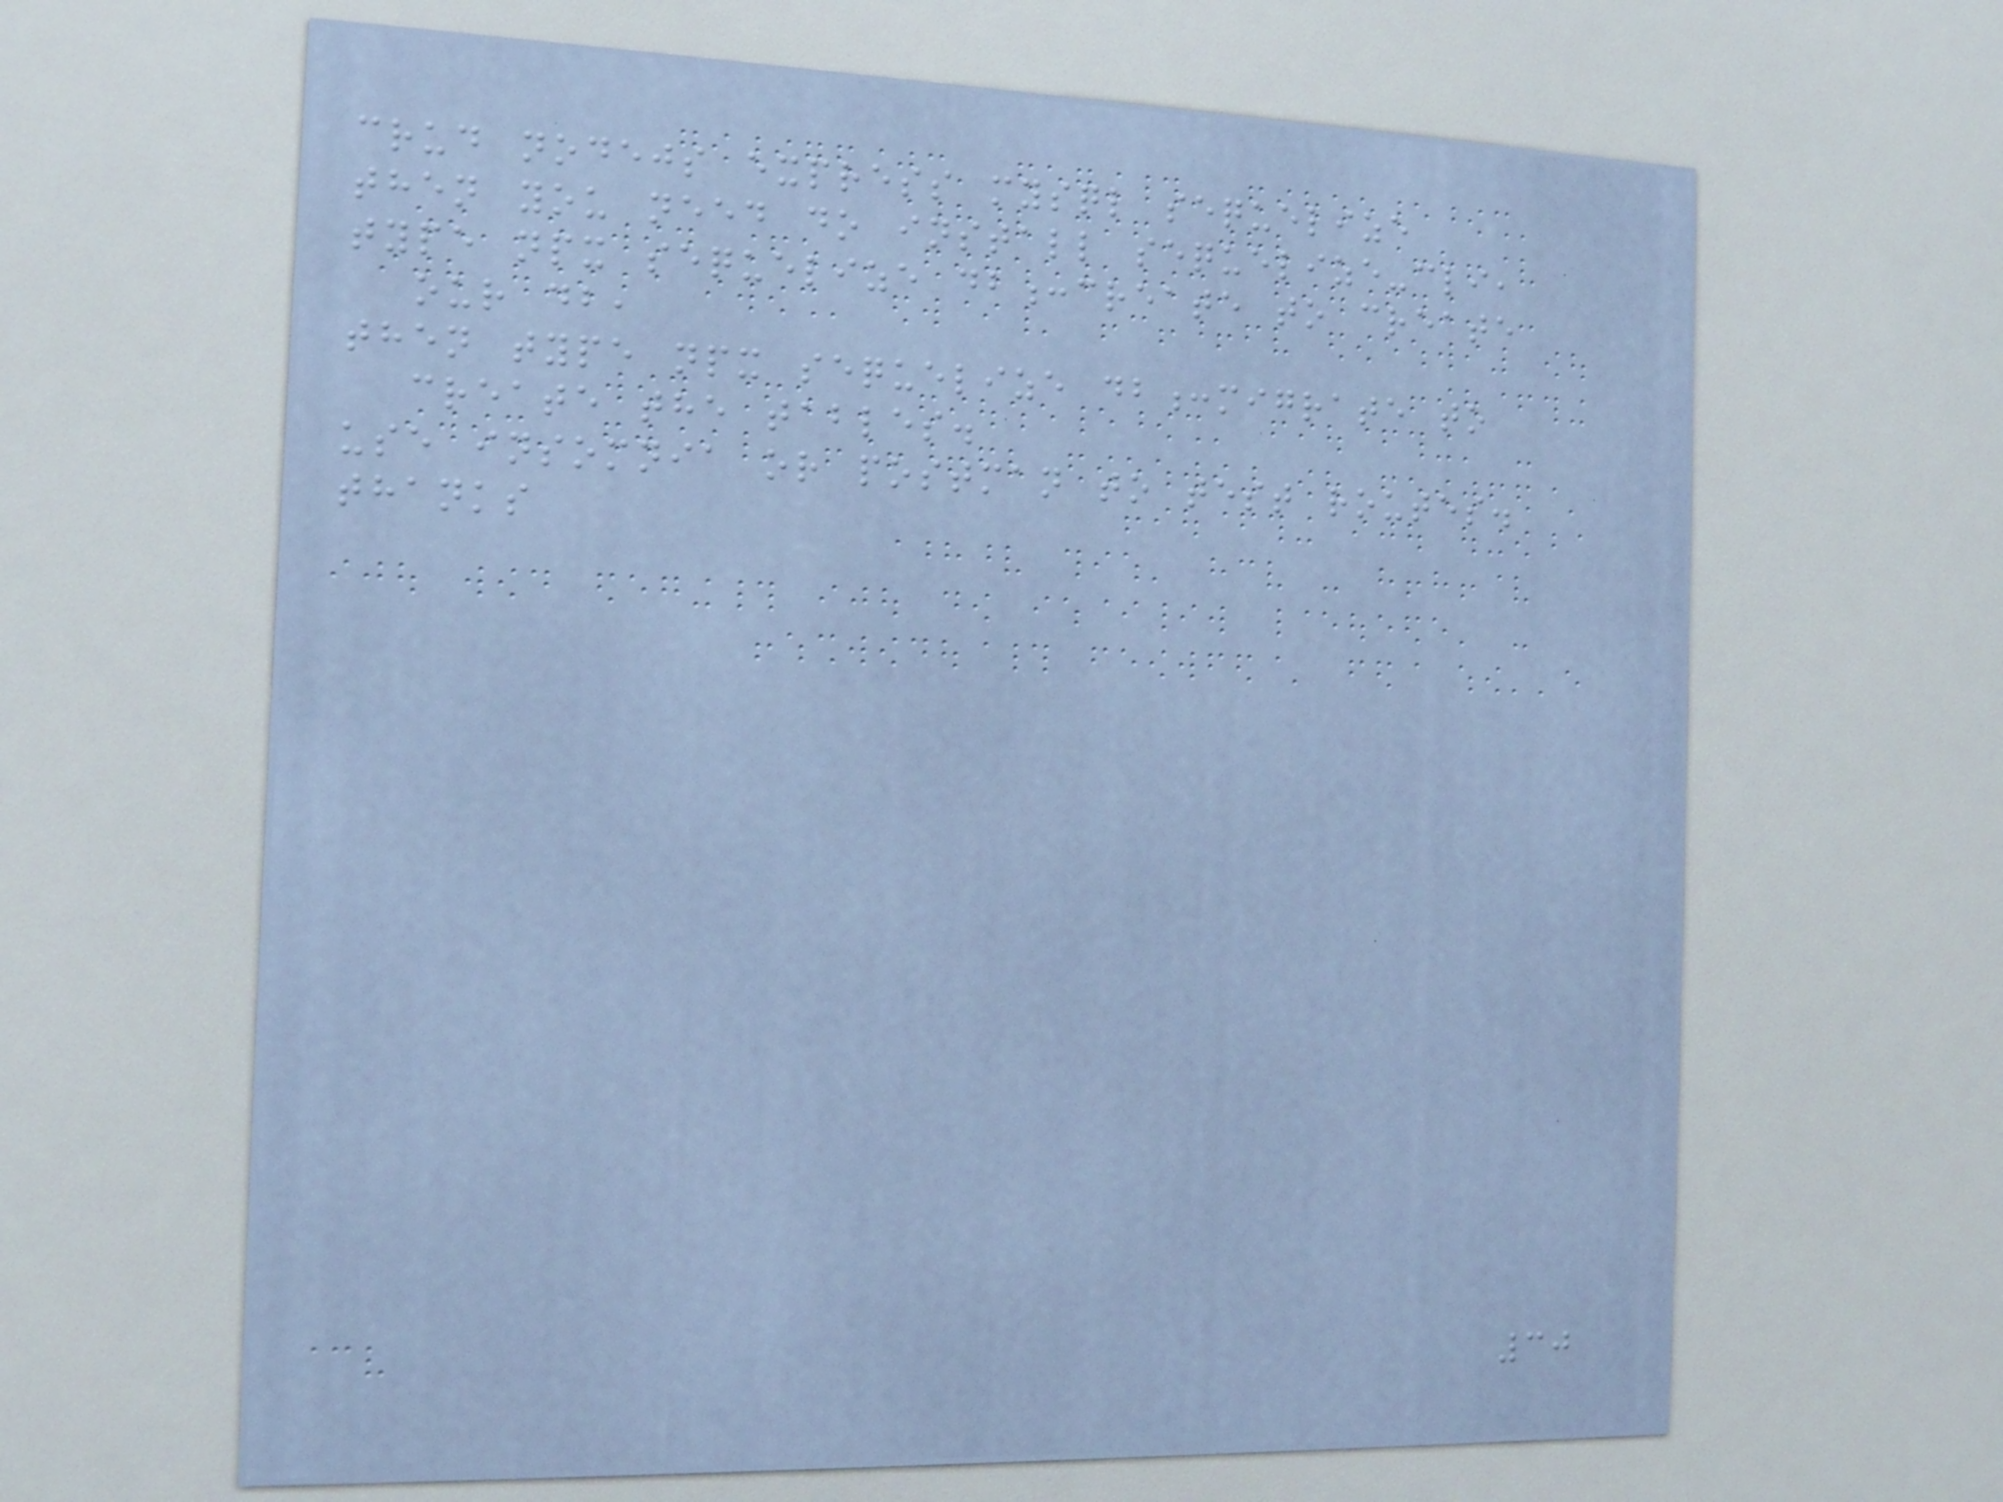crud nodejs express mysql sequelize
then you need do install sequelize-cli,
type npx sequelize db:create to create
our db,
then type npx sequelize db:migrate to
create the tables.
use insomnia or postman to test routes.
thanks
30
